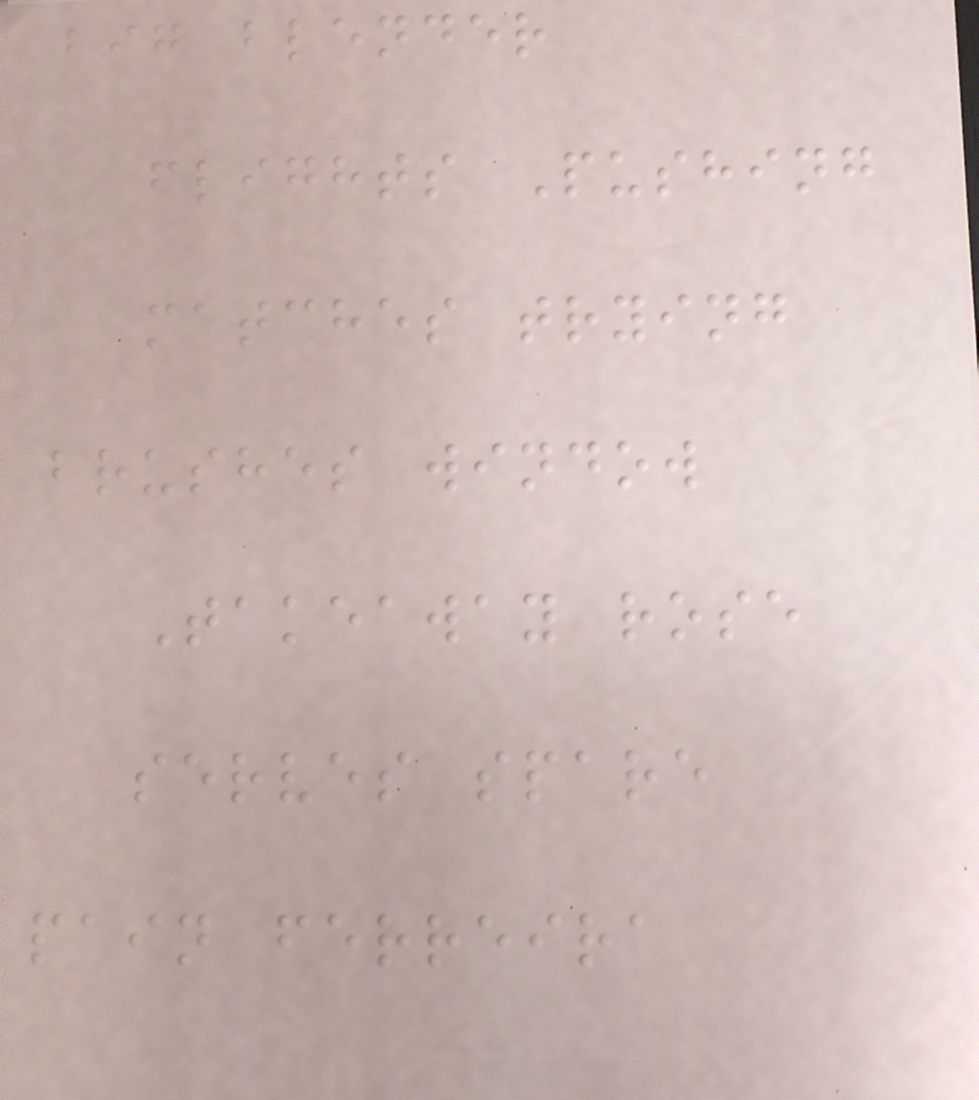big blender
flights Pushing
matches trying
brushes window
Takeaway rose
serves spare
pain ferreira
